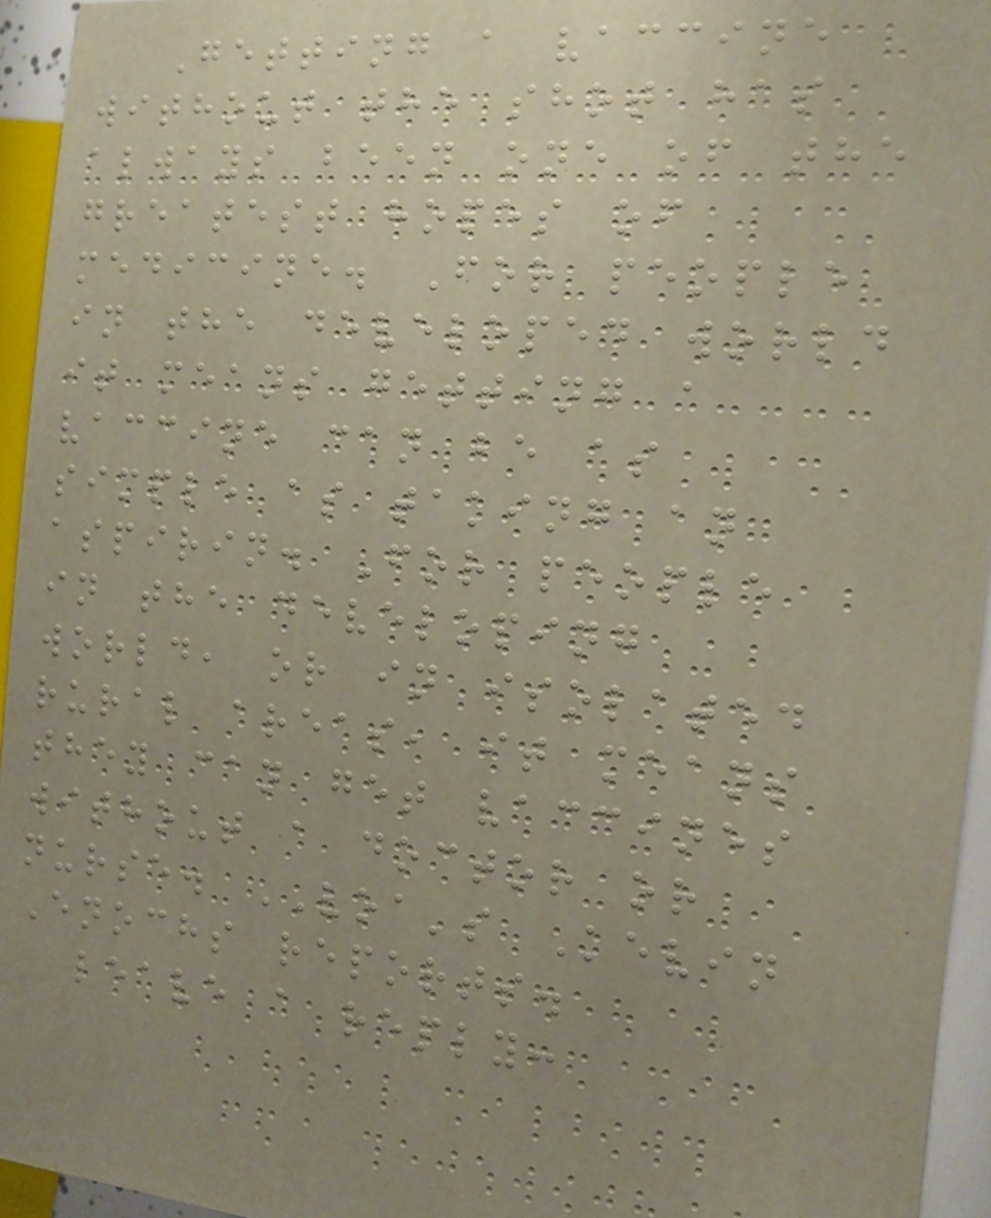Getting a vaccine
without the shot has
always been one of the
greatest hopes of
medicine. For people
in the developed world
it means getting a
vaccine can be as
simple as taking an
aspirin. For people
in the developing
world, or in isolated
rural areas, it means
they can get vaccines
without a doctor or
nurse. VOA's Kevin
Enochs reports.
leave a reply:
